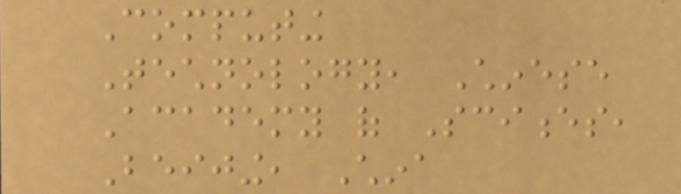Computing
Technology, Chinese
Academy of Sciences,
Beijing, China
